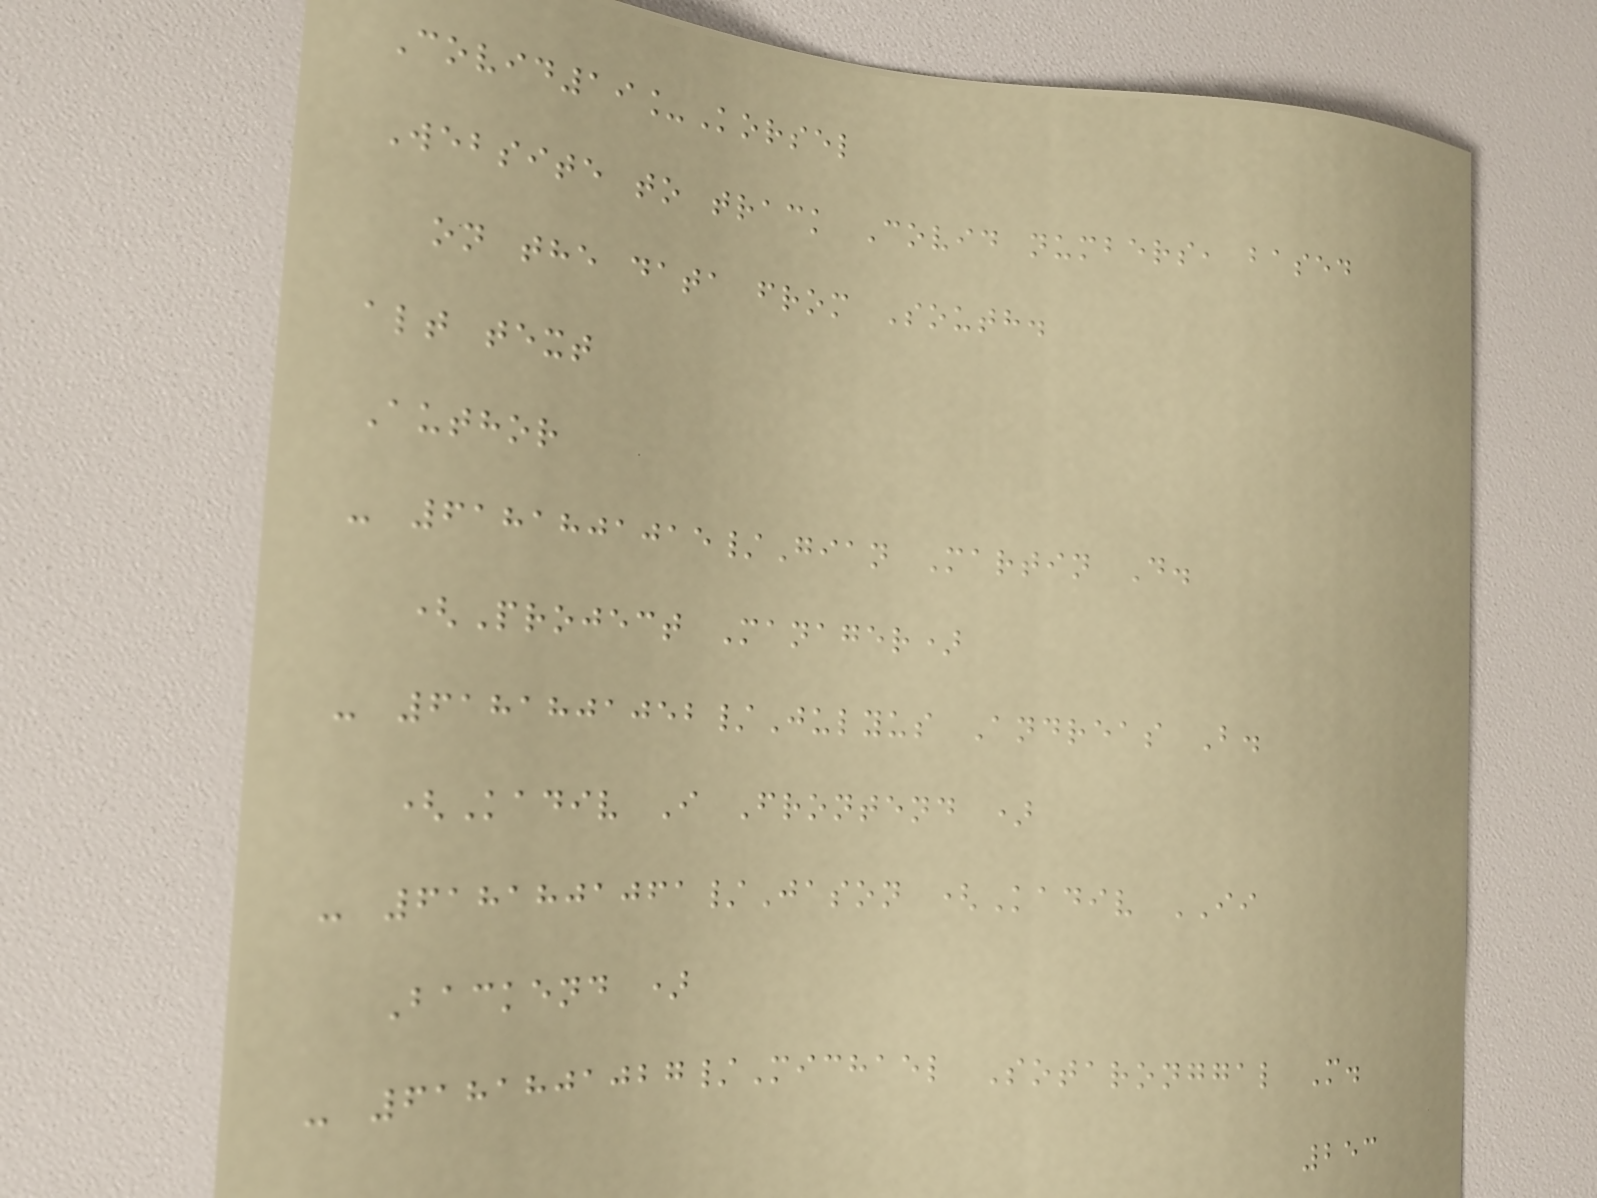Covid19_Korsel
Website to track Covid numbers, based
on the data from South.
alt text
Author
- 6181801015/Gian Martin D.
(Project Manager)
- 6181801052/Julyus Andreas B.
(Kadiv I Frontend )
- 6181801061/Jason (Kadiv II
Backend )
- 6181801027/Michael Sotaronggal M.
253
